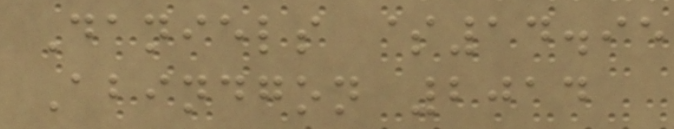Daniels $14.95
Abindgon 2014
